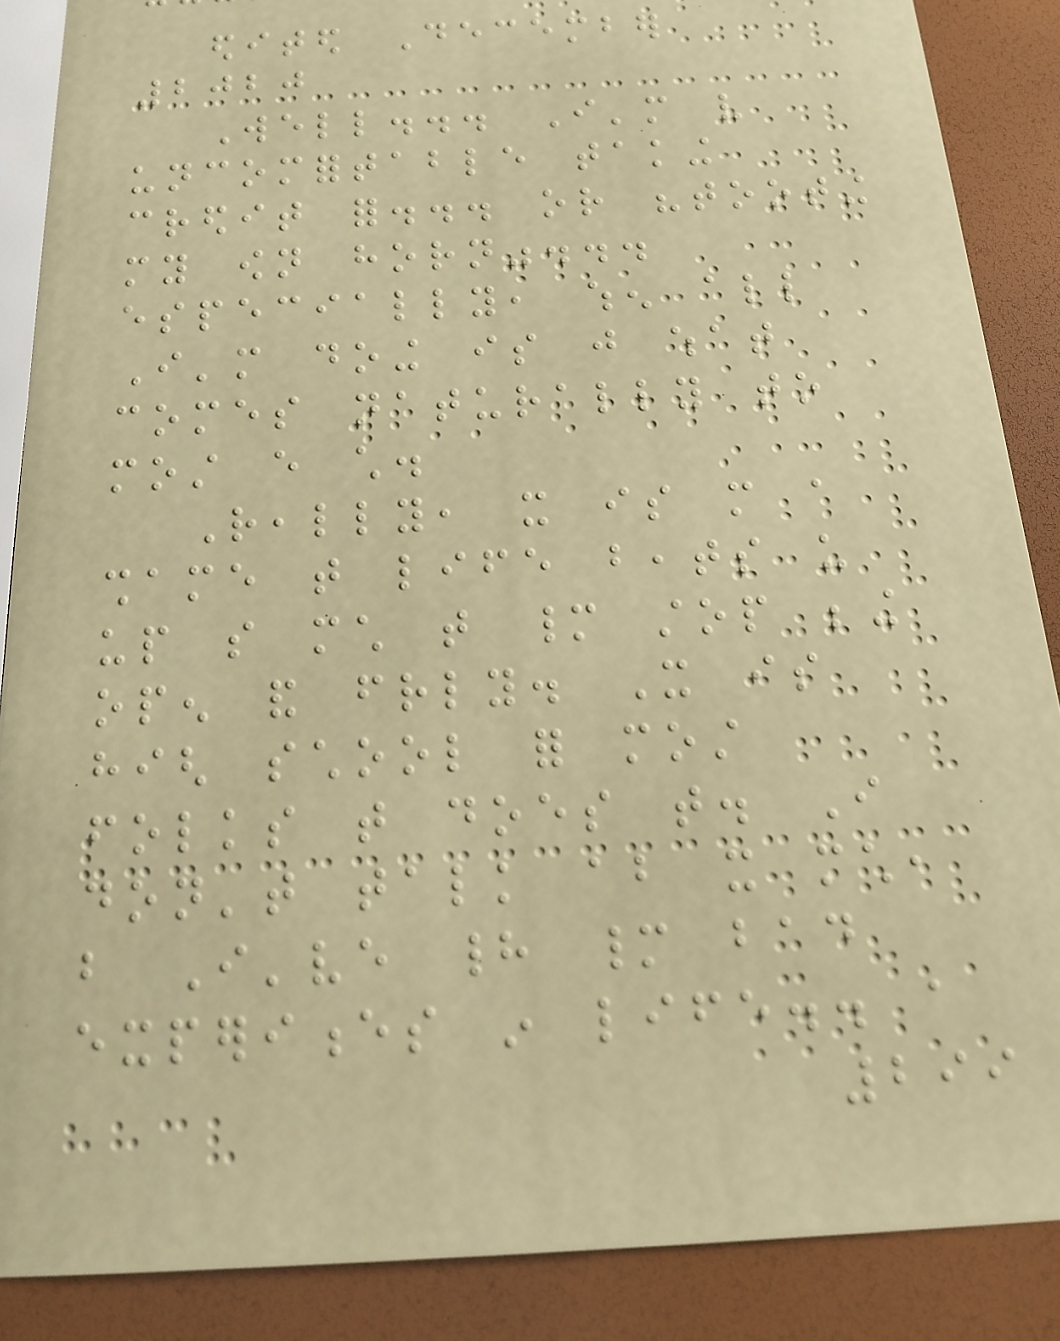edited December
2020
Well... I'm very
uncomfortable taking
credit for... or "tooting
my own horn"...
especially, when all
I'm doing is just what
comes naturally to
most every child.
Really, it is more a
shame that life beats us
up so much that many stop being
open and friendly. It is
high school for most
folks that does that. I
don't talk about it much,
but I've had many bad
experiences in life.. a
299
